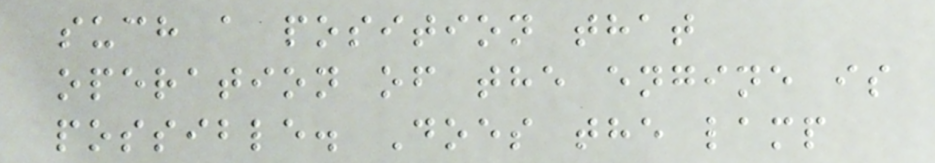such a position that
operation of the engine is
possible. Does the lamp
